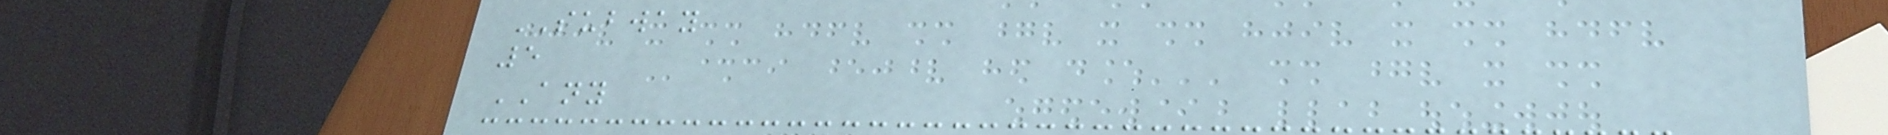SUBWAY
5
ANY
